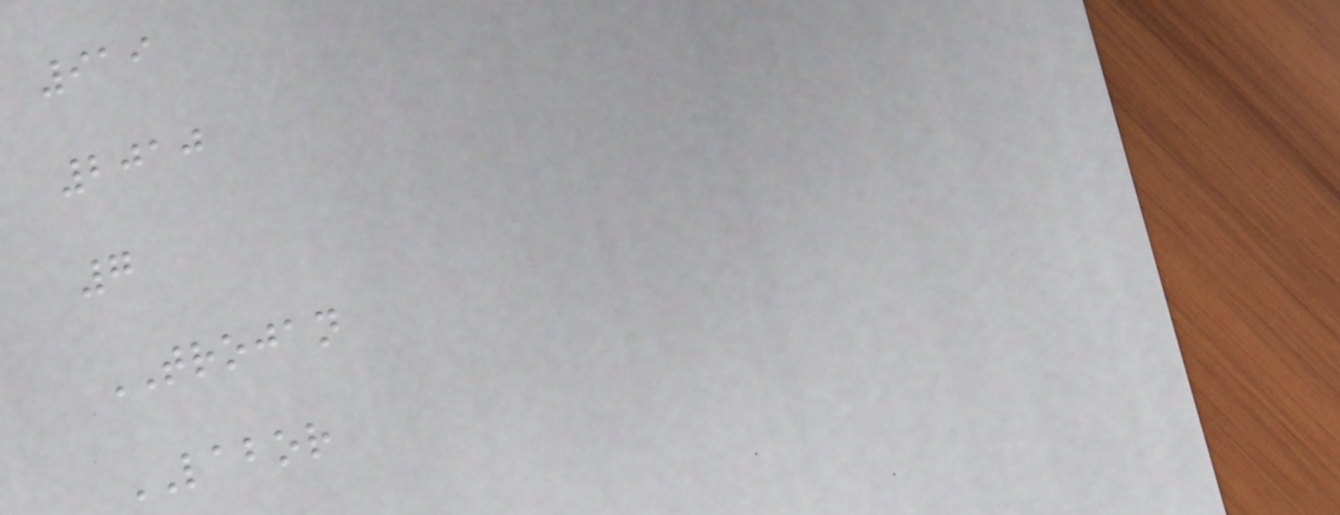919
2010
7
TROJAN
LABOR
